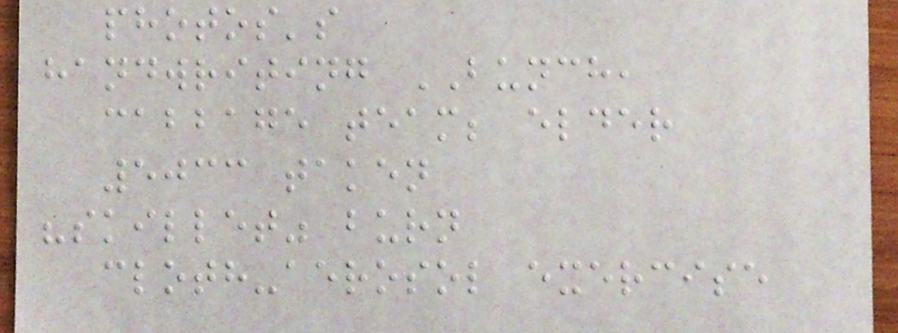photos's
handwriting BUNCH,
cabbage team; elder
5033 taken
"skillet" burn
cloth-aerosol exercise
